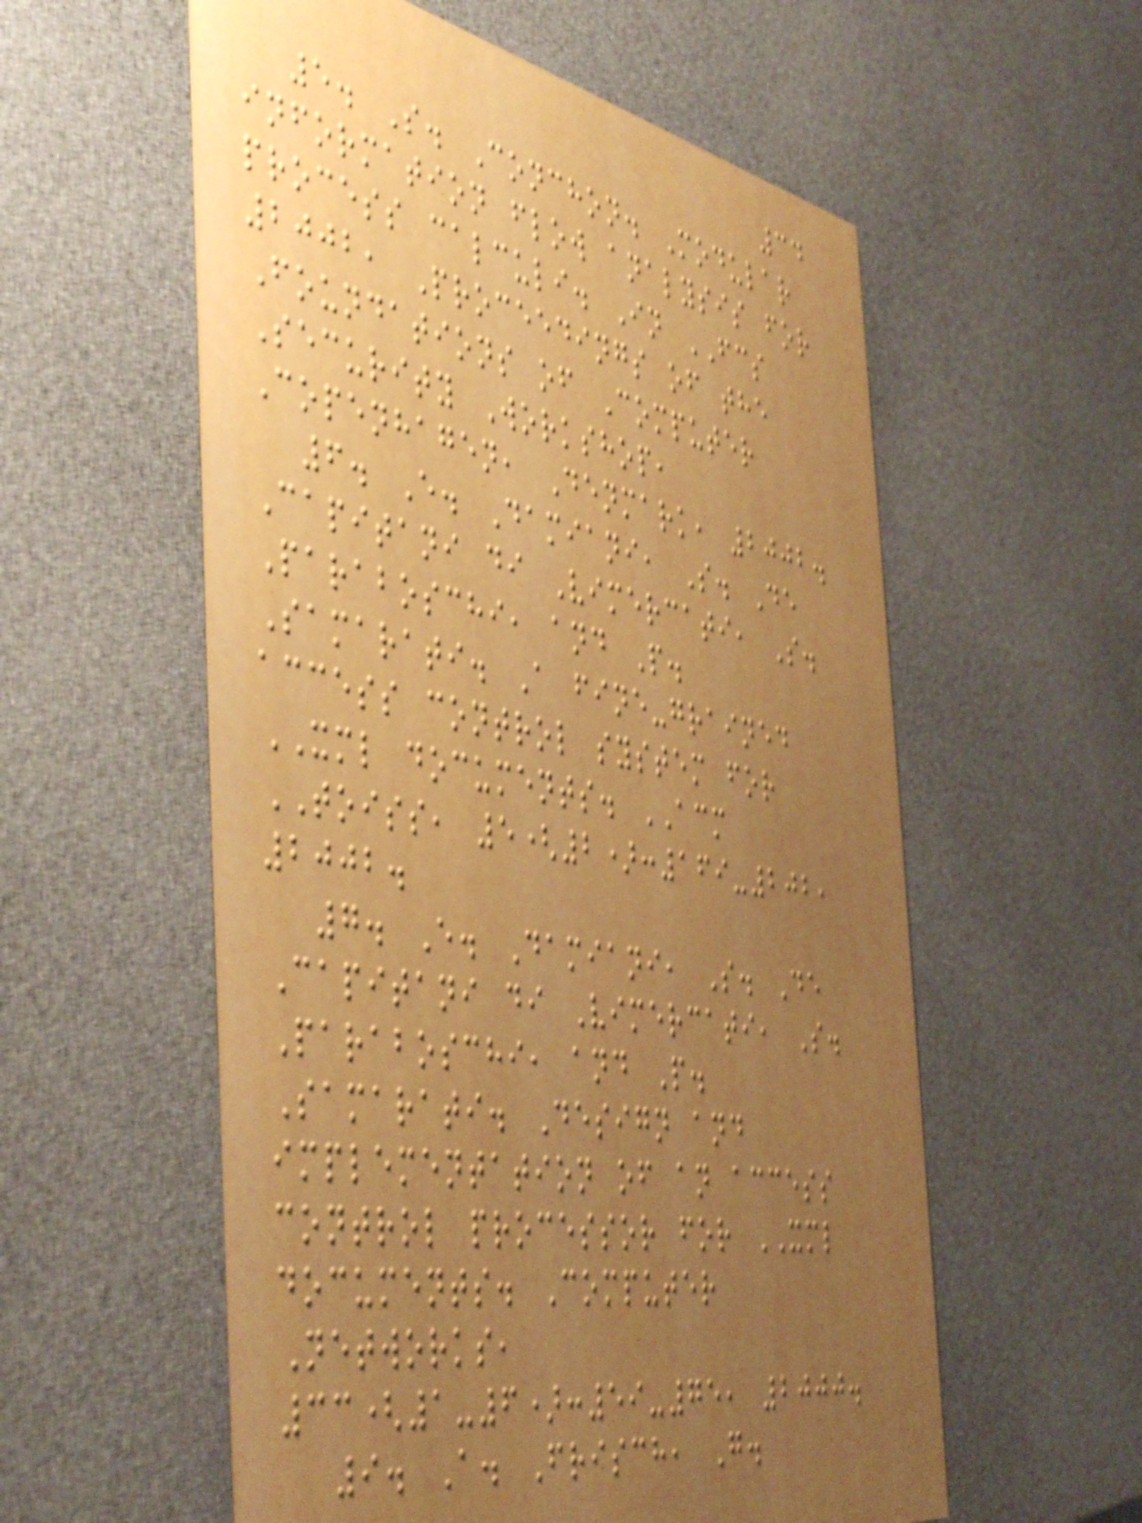34
5. S. Conchon. Modular
information flow analysis for
process calculi. In FCS
2002, Proceedings of the
Foundations of Computer
Security Workshop,
Copenhagen, Denmark, 2002.
6. E. Damiani, S. De
Capitani di Vimercati, S.
Paraboschi, and P.
Samarati. A fine-grained
access control system for
XML documents. ACM
TOISS, 5(2):169-202,
2002.
7. E. Damiani, S. De
Capitani di Vimercati, S.
Paraboschi, and P.
Samarati. Design and
implementation of an access
control processor for XML
documents. Computer
Networks,
33(1-6):59-75, 2000.
9. A. Frisch, G.
